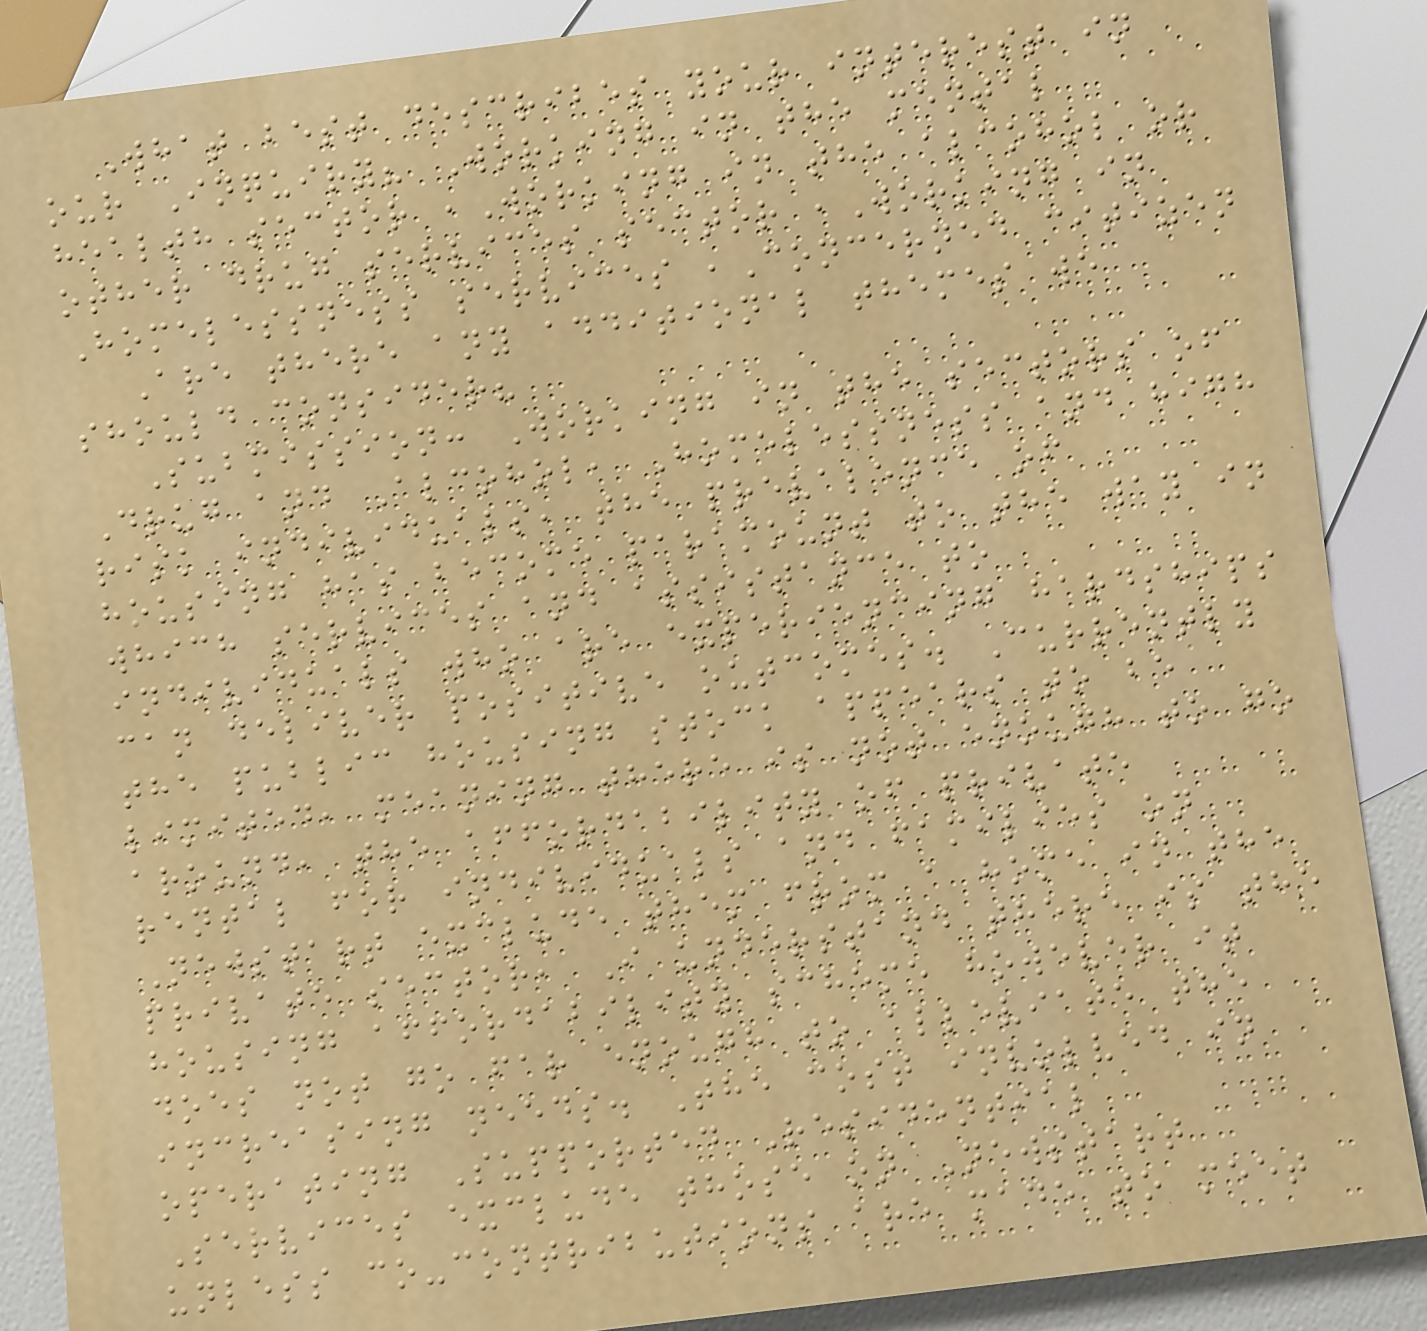What best describes your interest in
our Inquiry? Working in the mental
health sector ,Working in the alcohol or
other drug services sector ,Working in
Homelessness services ,Concerned citizen
Are there any additional themes we
should consider?
Submission: Working in the sectors of
Drug and Alcohol, Homelessness and high
risk individuals, the prevalence of
housing has become paramount to the way in
which services and assistance to
individuals who are experiencing hardships
can deliver positive outcomes. Currently
the public housing stock appears to be
limited, meaning there is not enough to go
around, the affordability of private
rental for individuals and families on
Newstart exclude them from a home in the
private sector, I understand there is the
housing affordability scheme however it
does not go far enough to alleviate the
increasing needs. The cost involved in
operating Supported Residential
Services exclude those on Newstart
unless co-contributions are made to meet
